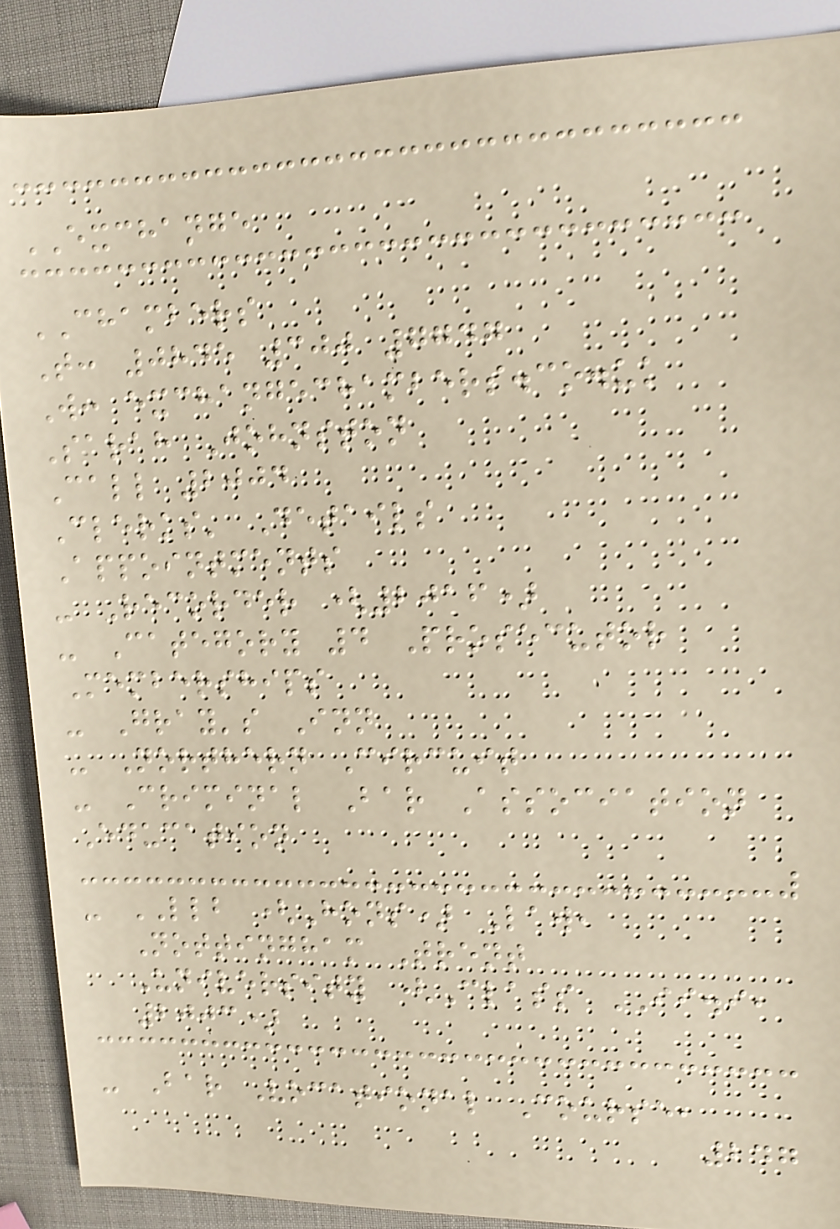EXCHANGE
CHAMBERS
T: 0845 300 7747
W: exchangechambers.co.uk
Sarah Johnston
Call 2004
Clerks' Details
Appointments
- Recorder (2016)
- Category 4 Prosecutor
Memberships
- Gray's Inn
- Northern Circuit
- Criminal Bar Association
Education
- LLB (Hons) Law,
Nottingham Trent
University (Class II.i,
2003)
- Bar Vocational Course,
247
